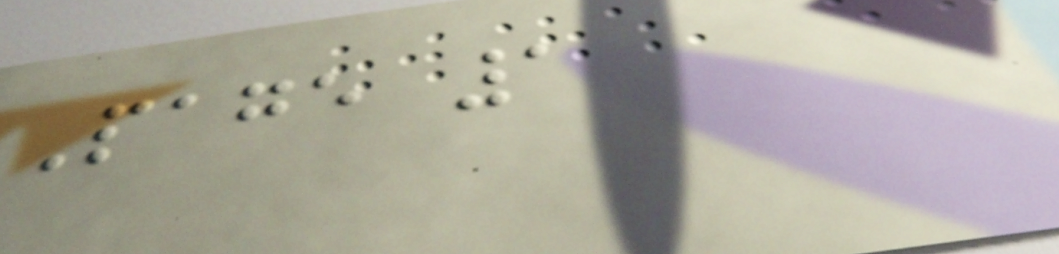Page 1
